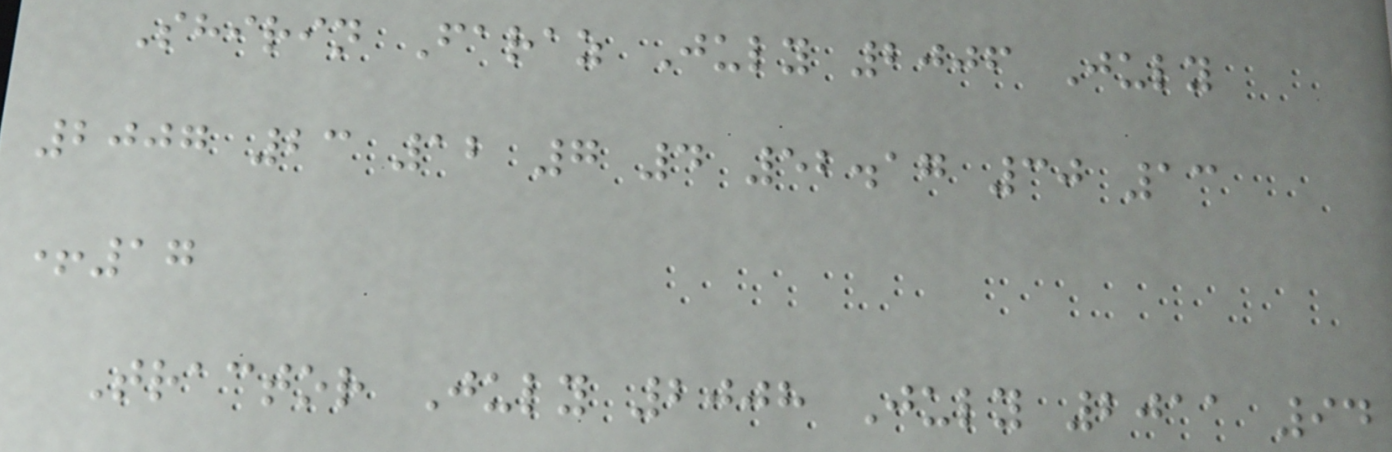Shirin Faraz July 2006 July
2007 23 12 7 4 52.17 30 13
+17
Tractor July 2008 July 2011 94
